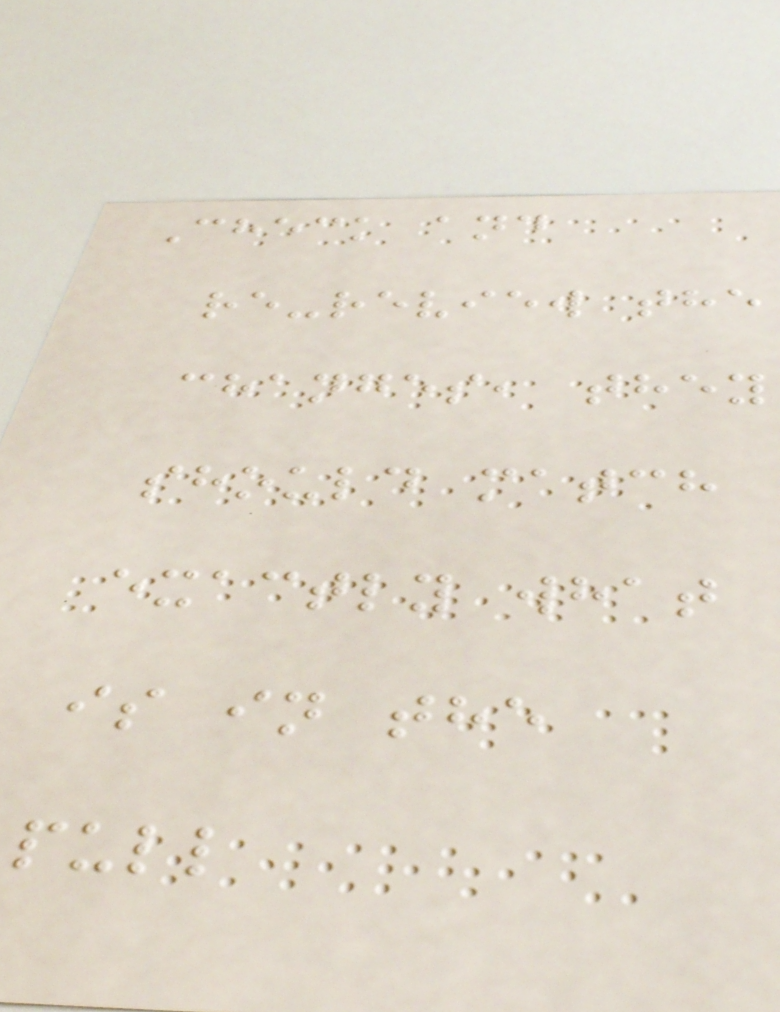Check and
re-review the
changes, they
should match
exactly what
is in the
pull
